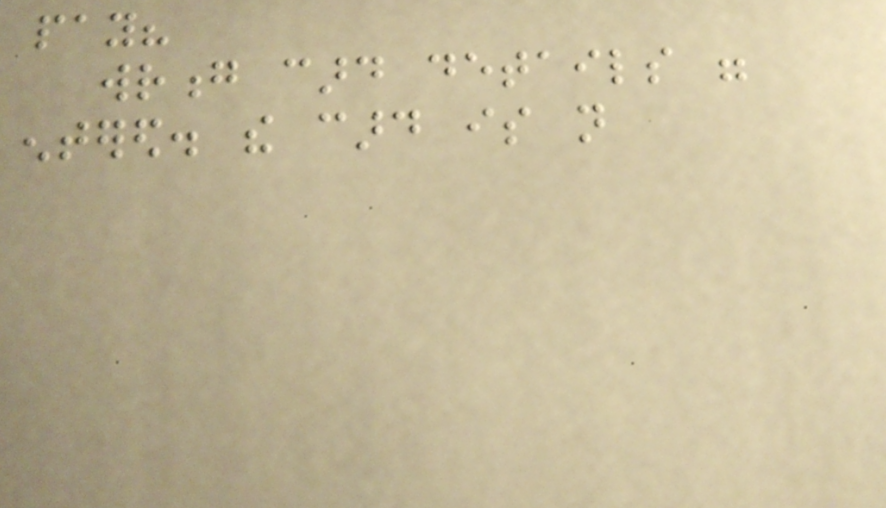pay?
wrong card details were
entered. the card is not
